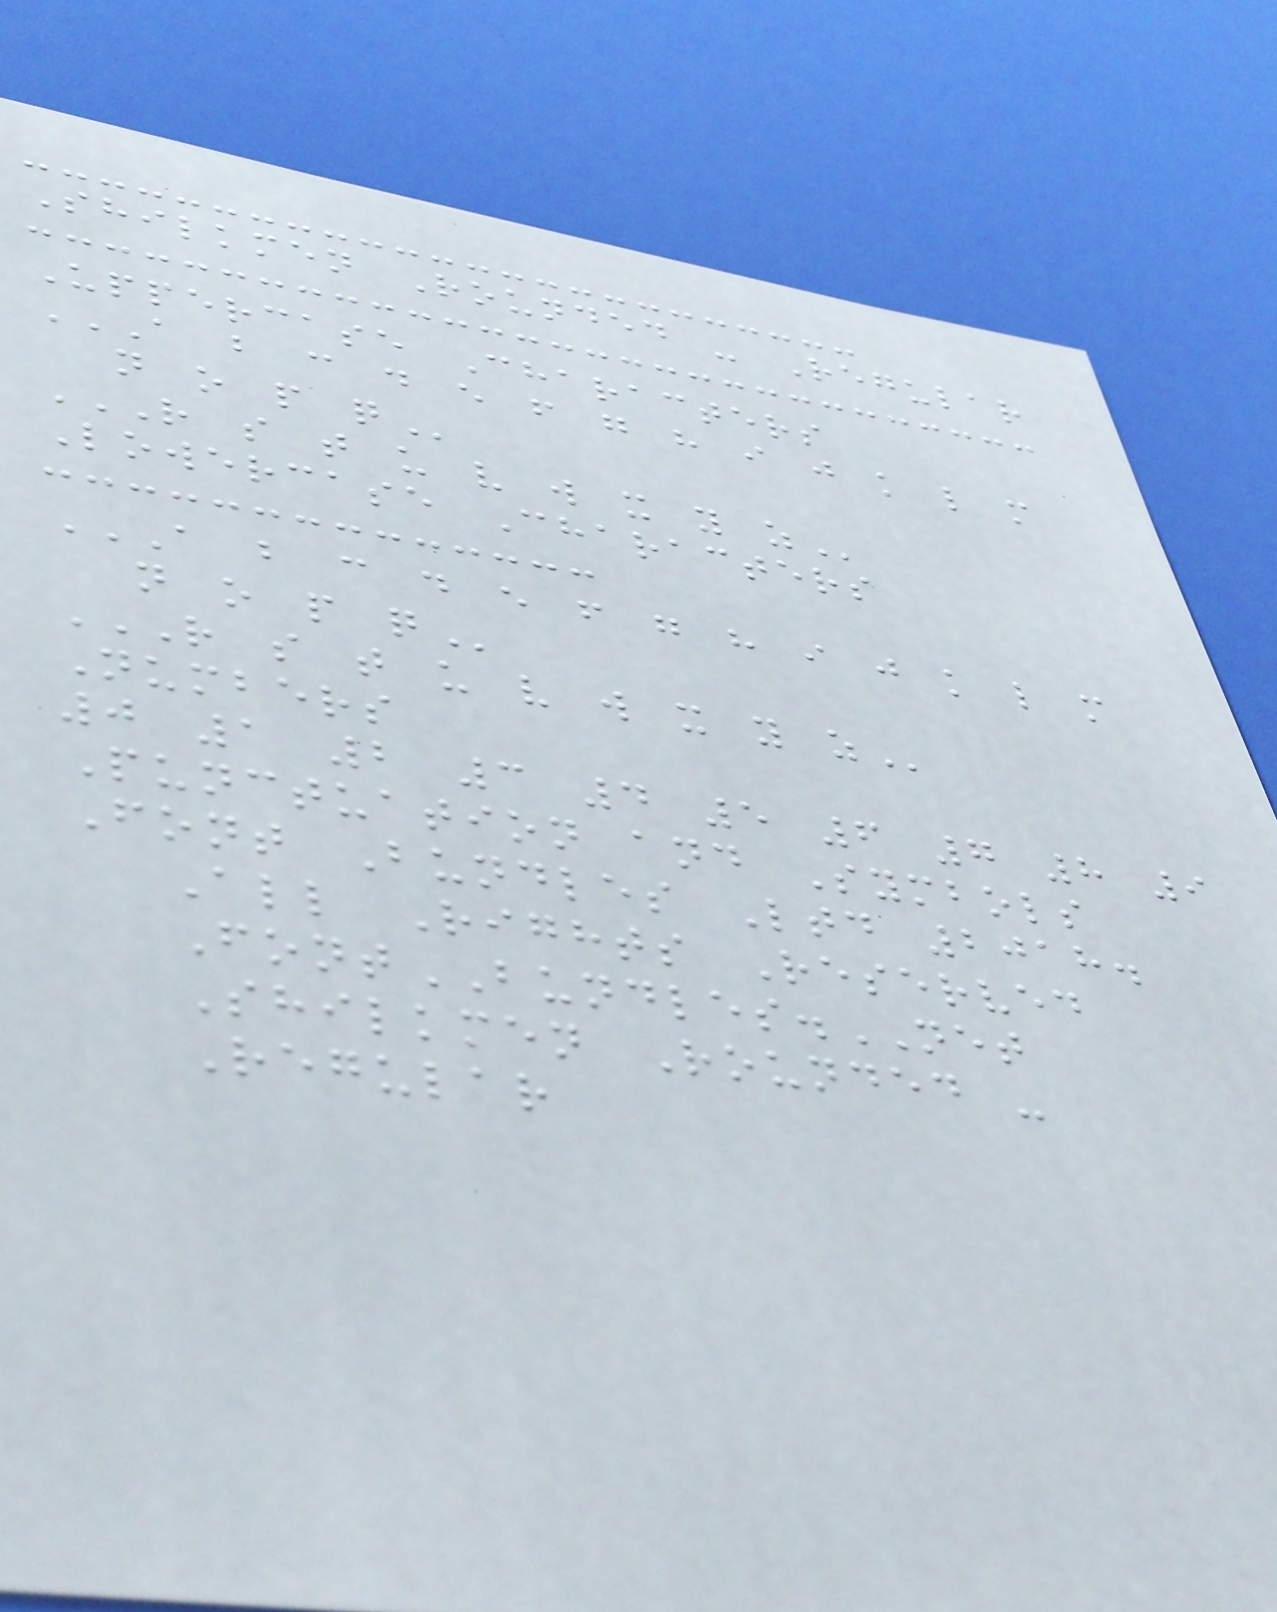Shilkmen Rounded - Regular
Uppercase Characters
A B C D E F G H I J K L M
N O P Q
R S T U V W X Y Z
Lowercase Characters
A B C D E F G H I J K L M
N O P Q
R S T U V W X Y Z
Numbers
0 1 2 3 4 5 6 7 8 9
Punctuation and Symbols
Font Bundles Ltd 2018.
All Rights Reserved
FontBUNDLES.NET
Shilkmen Rounded -
Regular
